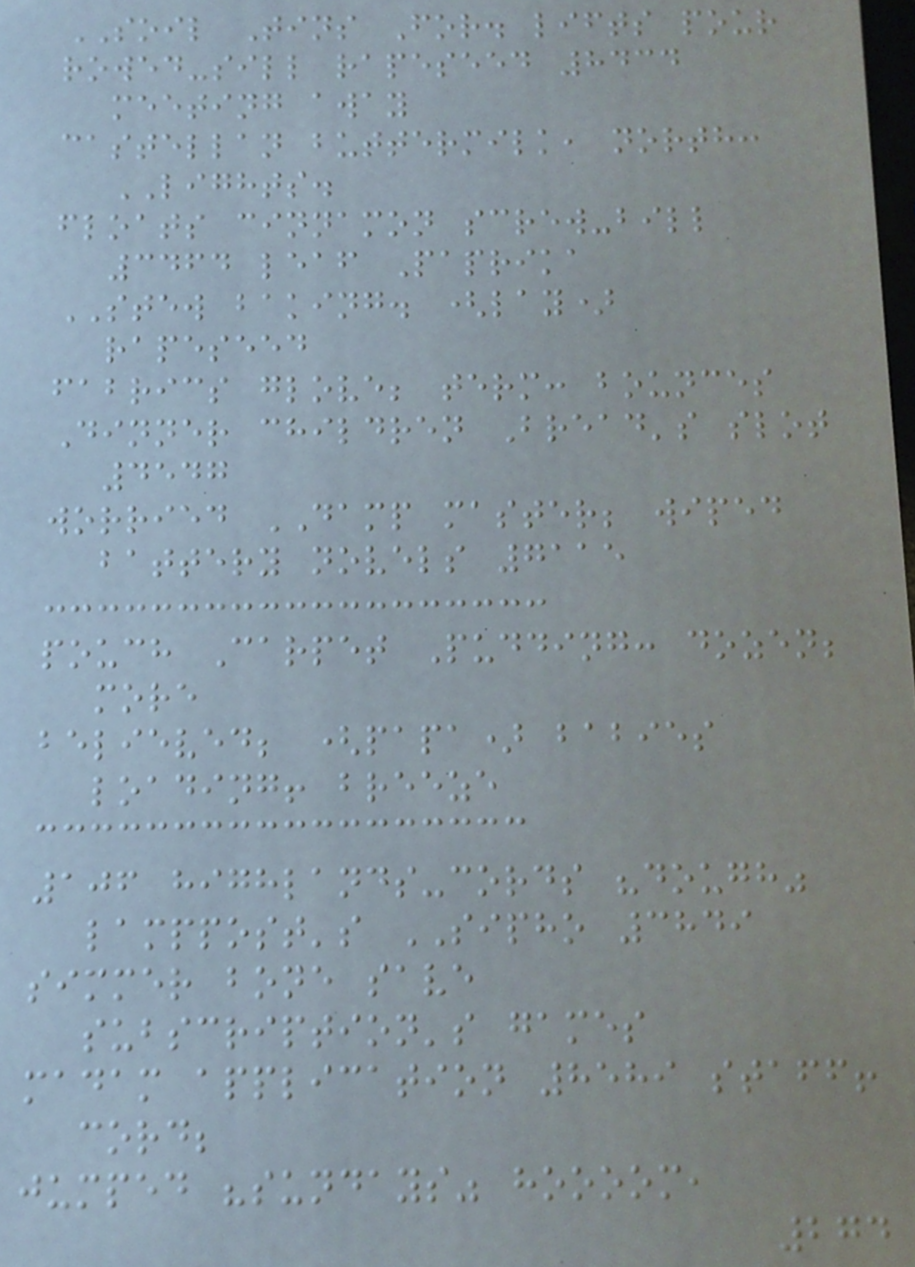SOIL Tins For. lifts pour
rowed-sill rapeseed 8434
meeting away
castellan buttermilk, north:
LIGHTS.
floats cinnamon screw-bill
3464 leaf Paprika
STEW baking. (lay)
rapeseed
fabrics glove; term: bounces
Dinner children Bread's slot
4547
worried DAMP master; wiped
battery novels 7115
pouch Carpet Pudding: dozen;
more
believed; (papa) babies
loading! breeze
106 highlands-cords "dough"
lamppost's SIPHO 3849
simmer bone save
subscription's games
madam application 8589 staff!
cord;
jumped "sundays" hoooom,
274
